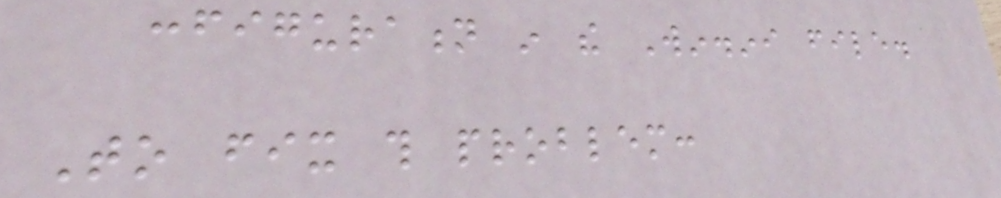configuration in the Win.ini file.
To fix this problem:
